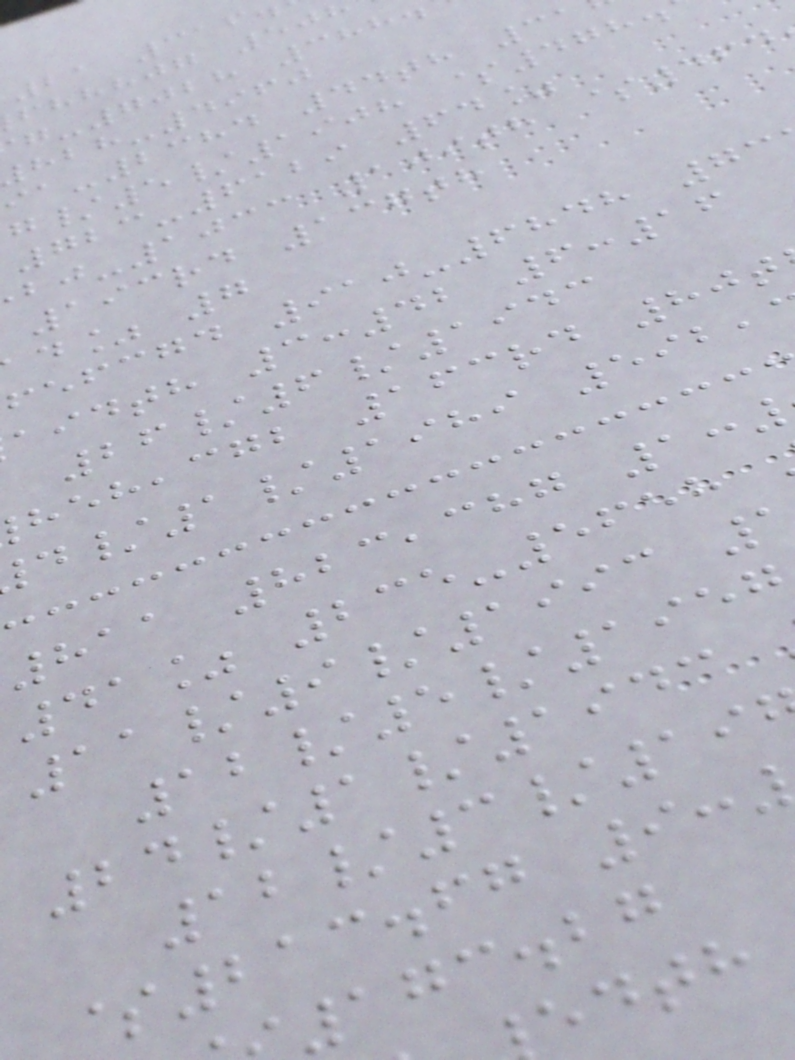21 316
fhhhjg 50
-7028 388
-4960
-2384 44th 31
/5/1908 $478.
723-6129 64%
-1033 109th $464
193rd 137th
d% 7
fefcgd 910-6848 73
aidth 3:42 6:16
26/6/1943
,cgb 163rd 80t
/1/1989 592,
811 823,387 1:
41% 235-5658
11/9/1993
12/5/1957
24/1/1943
12/3/19
$213.67 9:
173.27
